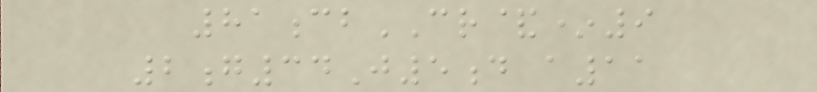81cbCR&*9
2g34J5d a11
